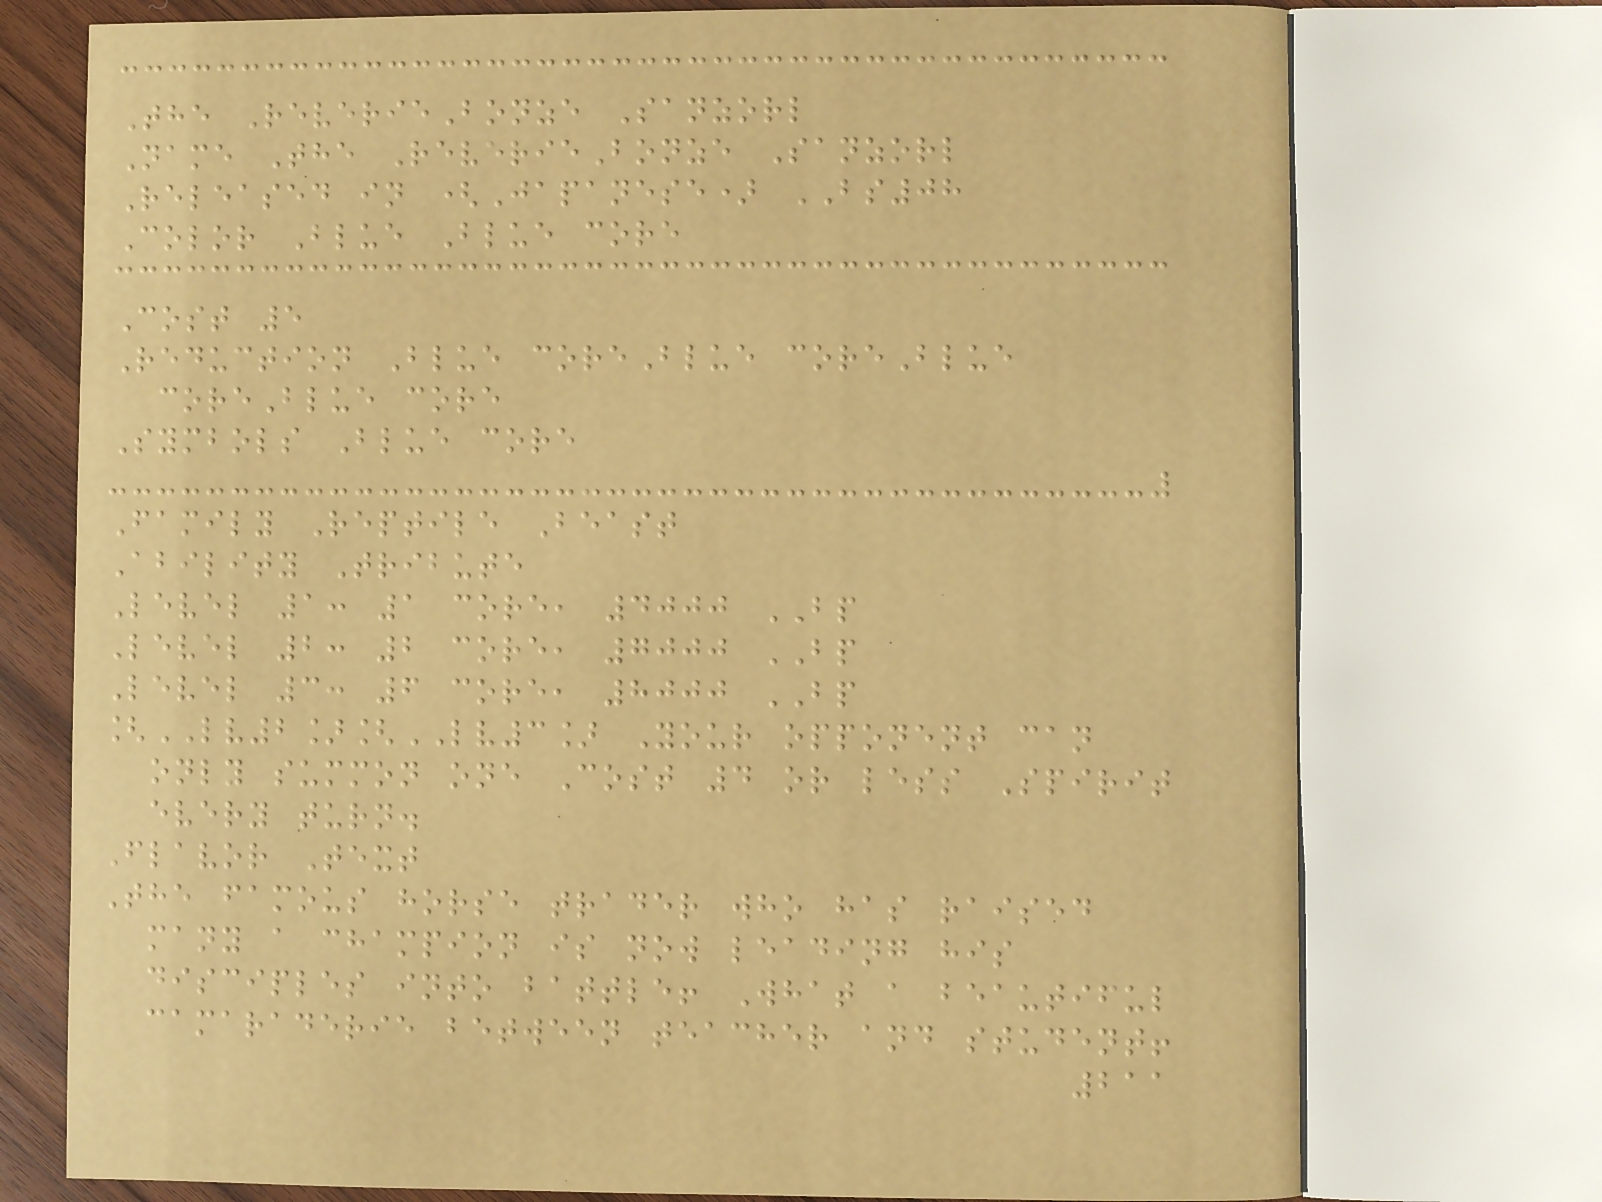The ReverieBonze Sanzorl
Name The ReverieBonze Sanzorl
Released in (Japanese) BS08
Color Blue Blue core
Cost 5
Reduction Blue coreBlue coreBlue
coreBlue core
Symbols Blue core
Family Reptile Beast
Ability Tribute
Level 1: 1 core, 4000 BP
Level 2: 2 core, 7000 BP
Level 3: 6 core, 8000 BP
[LV2][LV3] Your opponent can
only summon one Cost 4 or less Spirit
every turn.
Flavor Text
The famous horse trader who has raised
many a champion is now leading his
disciples into battle! What a beautiful
camaraderie between teacher and student!
211
